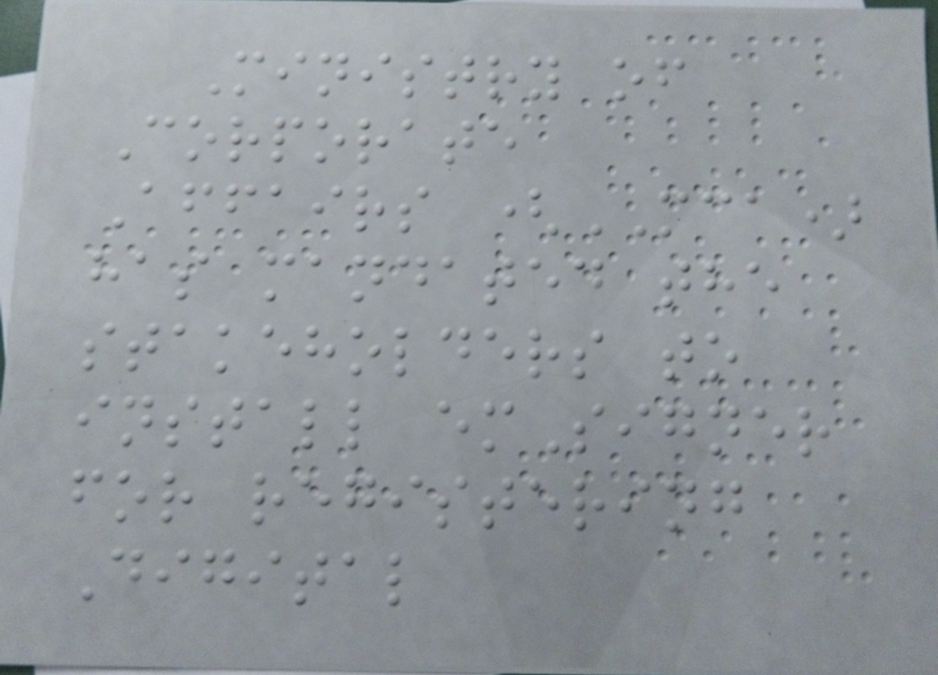Ministry of
Corporate
Affairs (MCA)
has mandated the
stakeholders to
install emSigner
for registering
Digital
